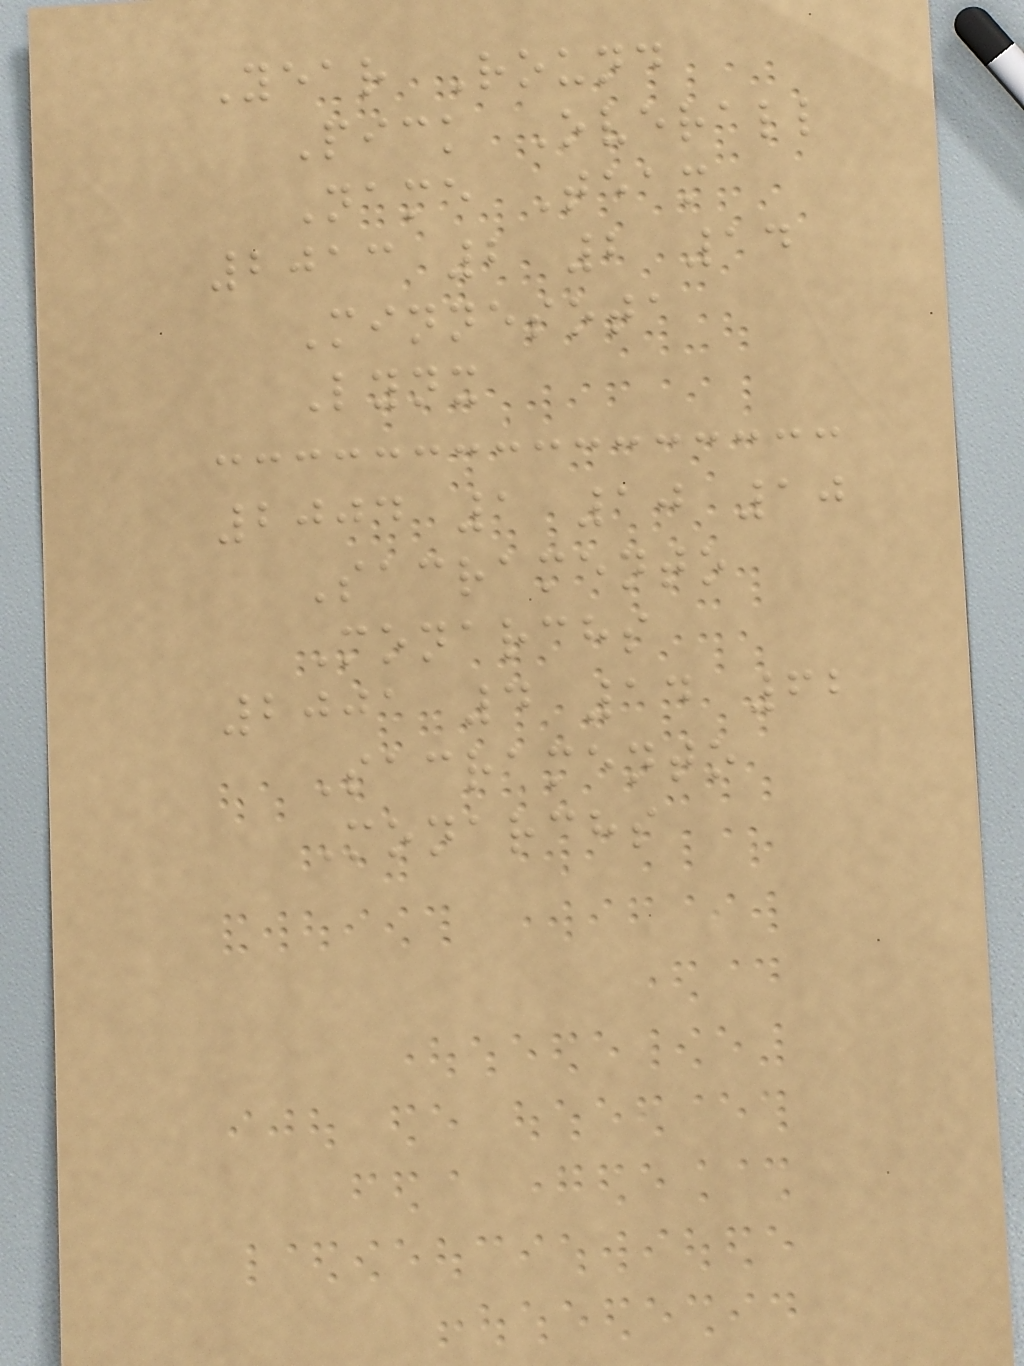Year Round
Pick Overall
Name Team
2013 2 2 14
Minnesota
Lynx
2004 1 10 10
Sacramento
Monarchs
2001 4 14 62
Sacramento
Monarchs
